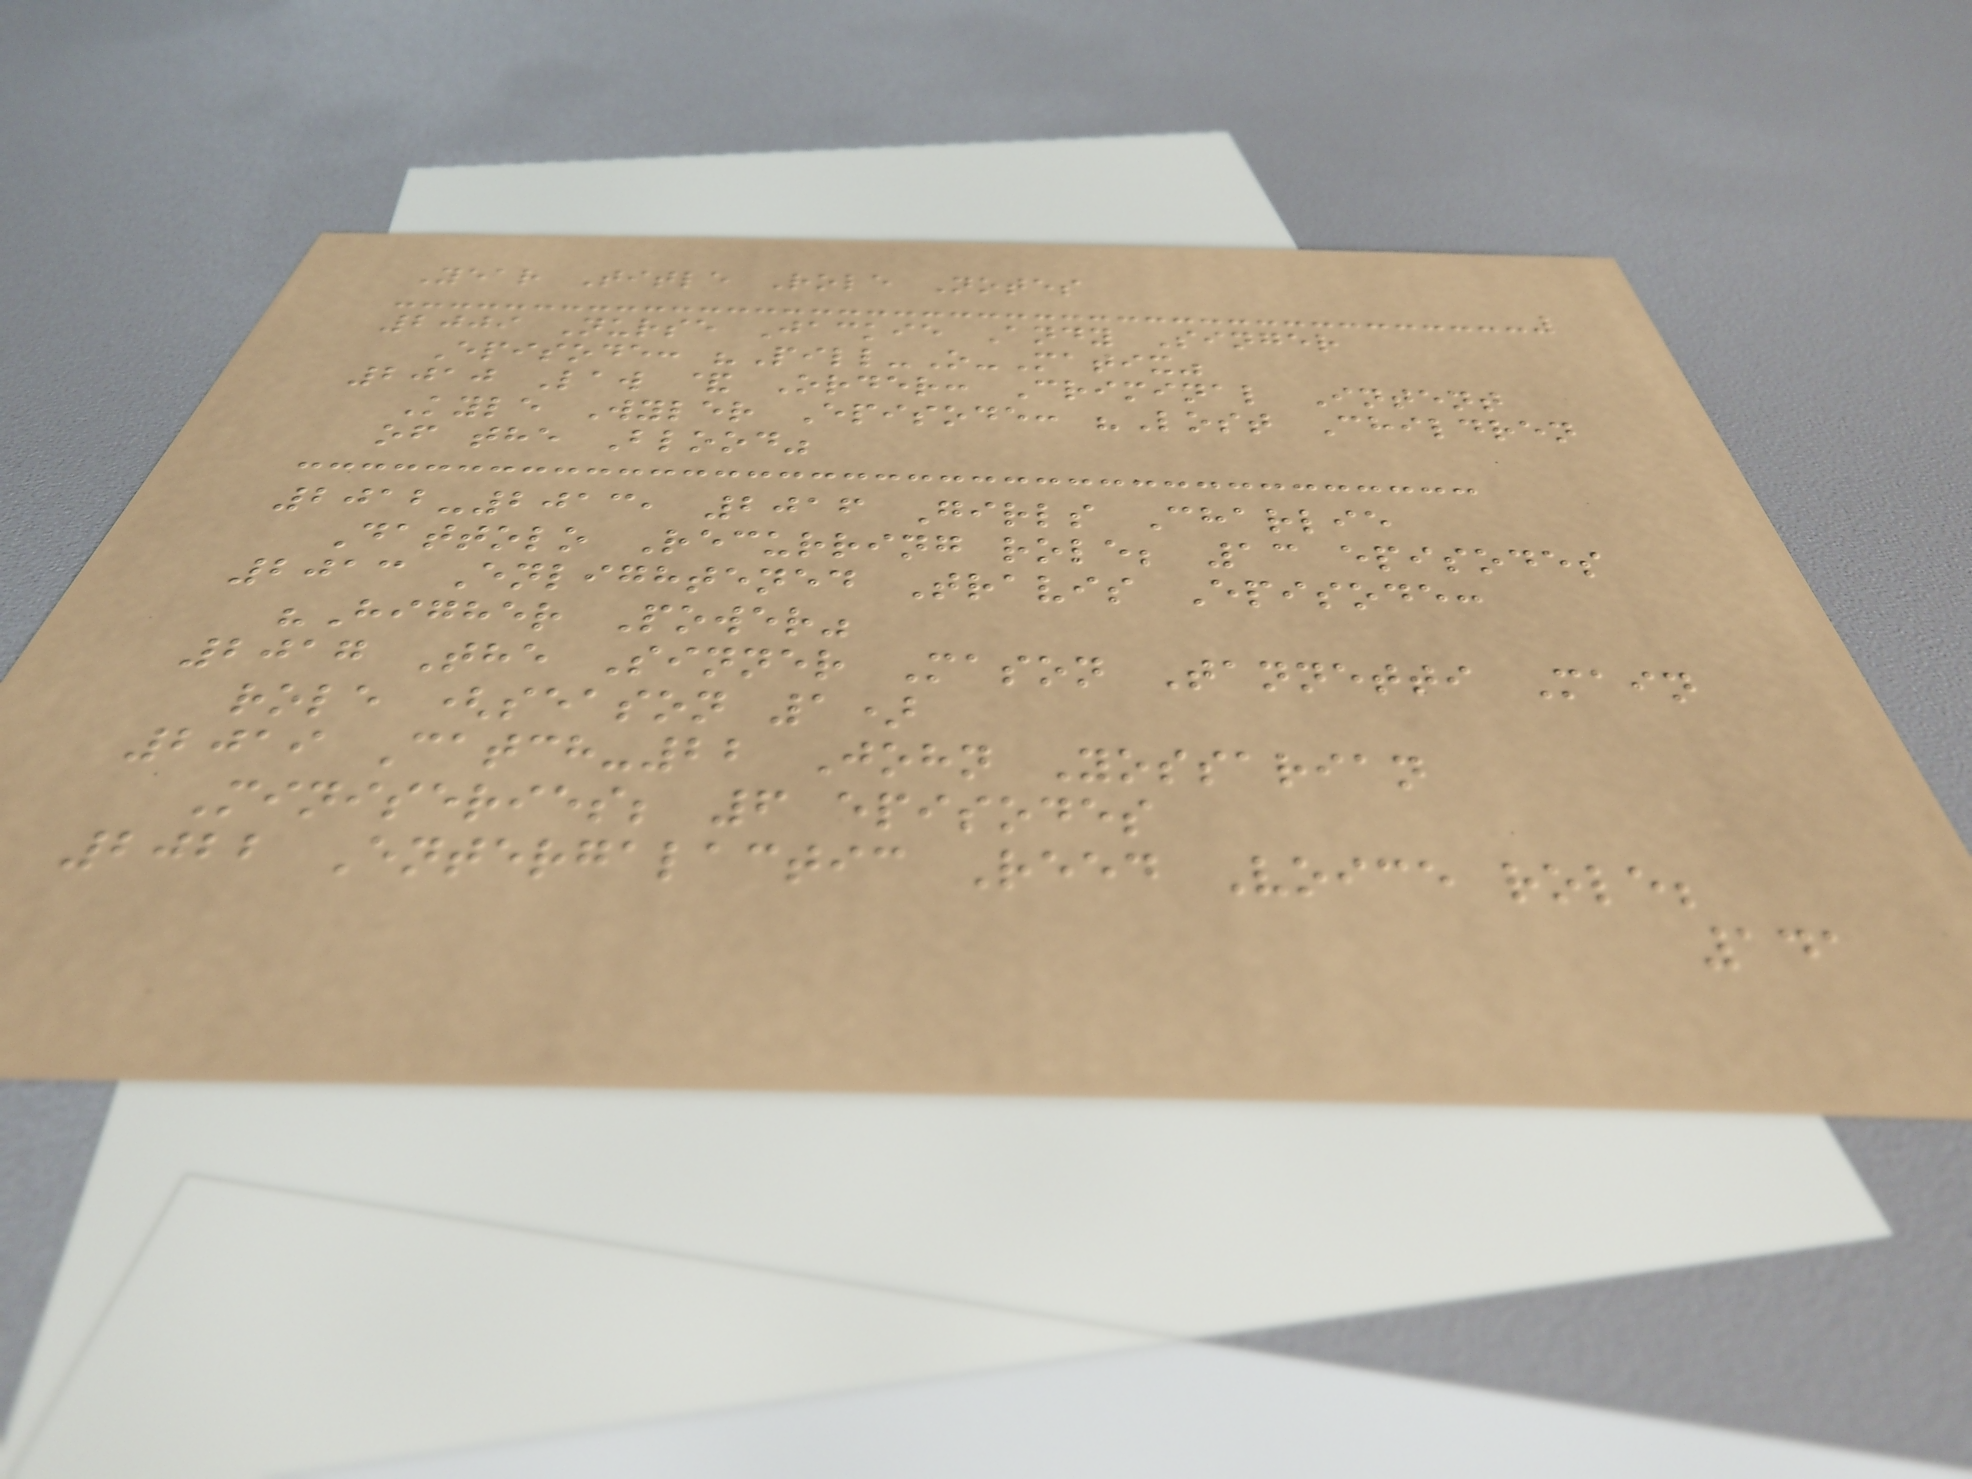Year Title Role Notes
2009 Nurse Jackie Andy Singer
Episode: "Pill-O-Matix"
2010 Law & Order: Criminal Intent
Kyle Wyler Episode: "Lost Children
of the Blood"
2012-2013, 2016 Girls Charlie
Dattolo Recurring role; 13 episodes
2013 Enlightened Travis Episode:
"Higher Power"
2017 The Sinner Mason Tannetti Main
role (season 1)
2019 Catch-22 John Yossarian
Miniseries; 6 episodes
2022 Entergalactic Reed Voice role;
141
